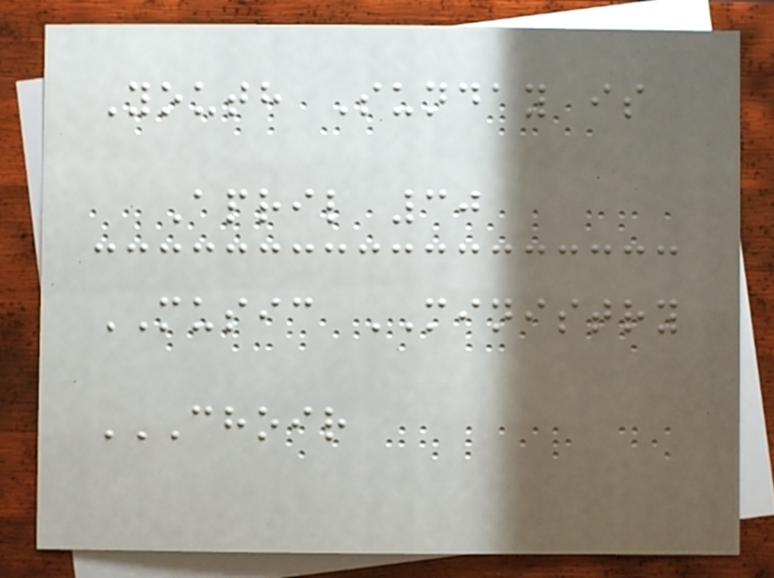Youth Sunday is
April 30
MUSIC MINISTRY
CHOIR
